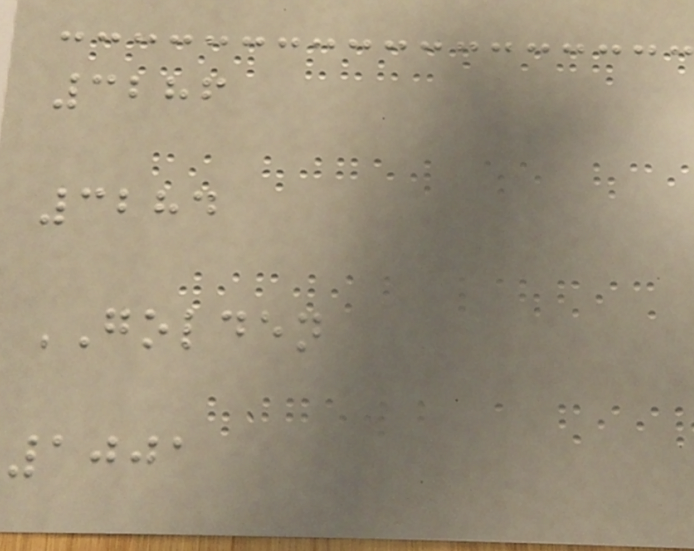3286
3284
GOLDEN
1001
